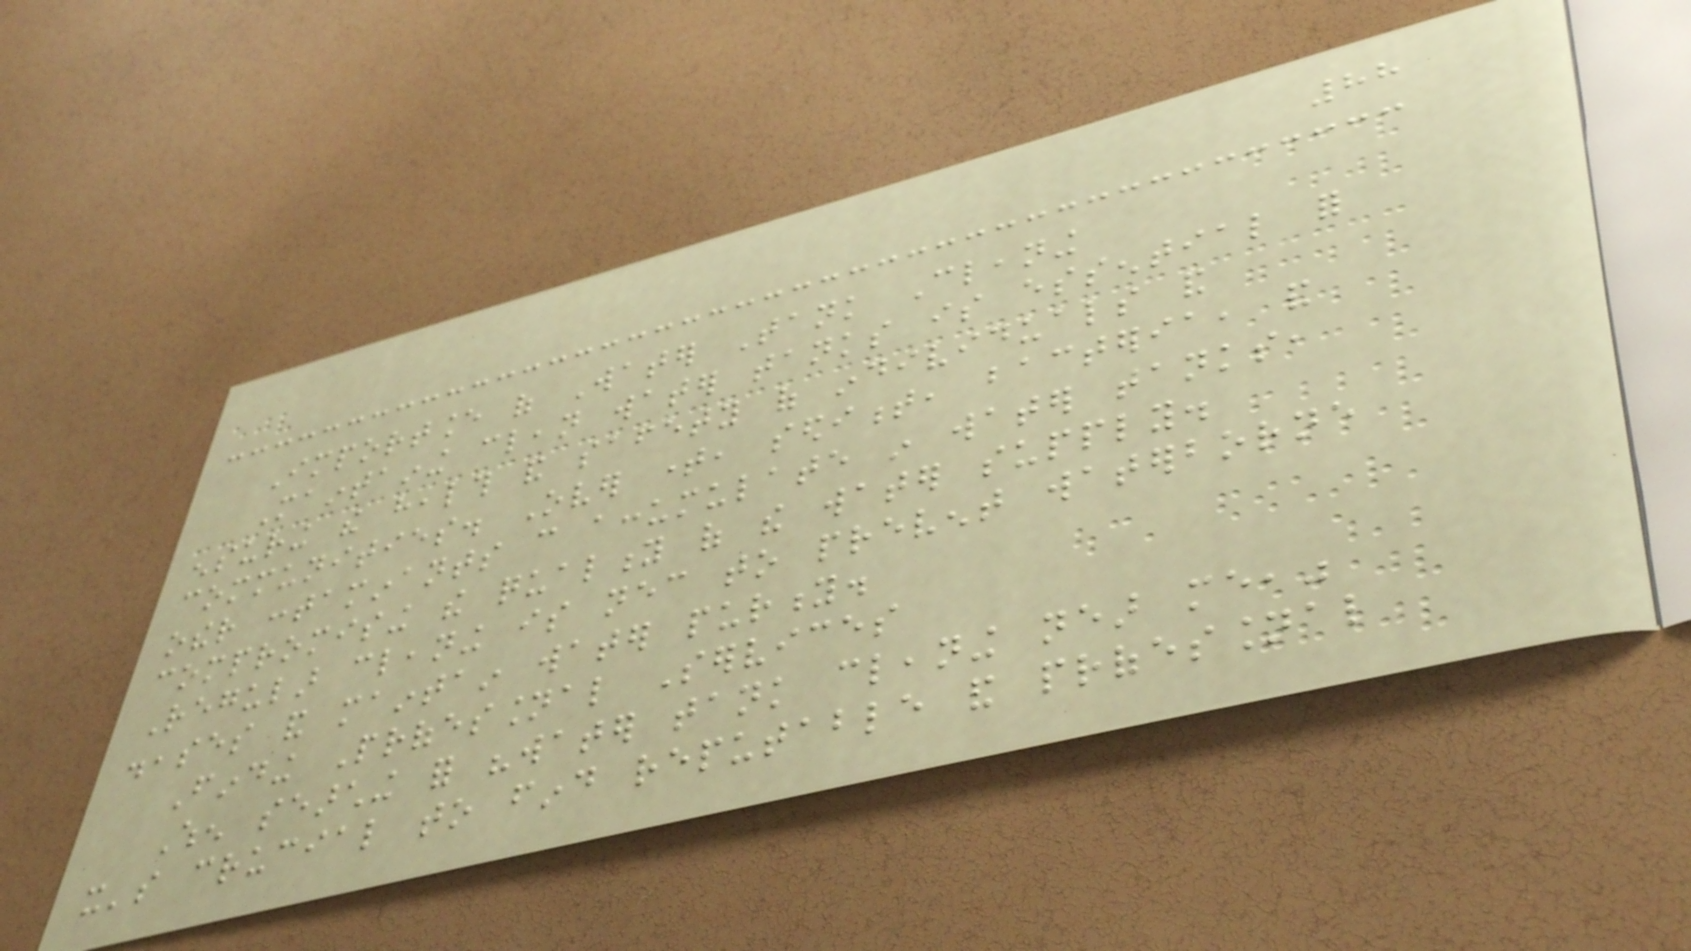88
Importance of Water Tank Cleaning
Maintaining clean water tanks is essential for
ensuring the health and safety of individuals and
communities. Over time, sediment, bacteria, and
other contaminants can accumulate in water tanks,
compromising the quality of the water supply.
Regular cleaning is necessary to prevent waterborne
diseases and maintain water purity.
Finding Professional Services
When searching for "water tank cleaning near me,"
it's crucial to find reputable and professional
